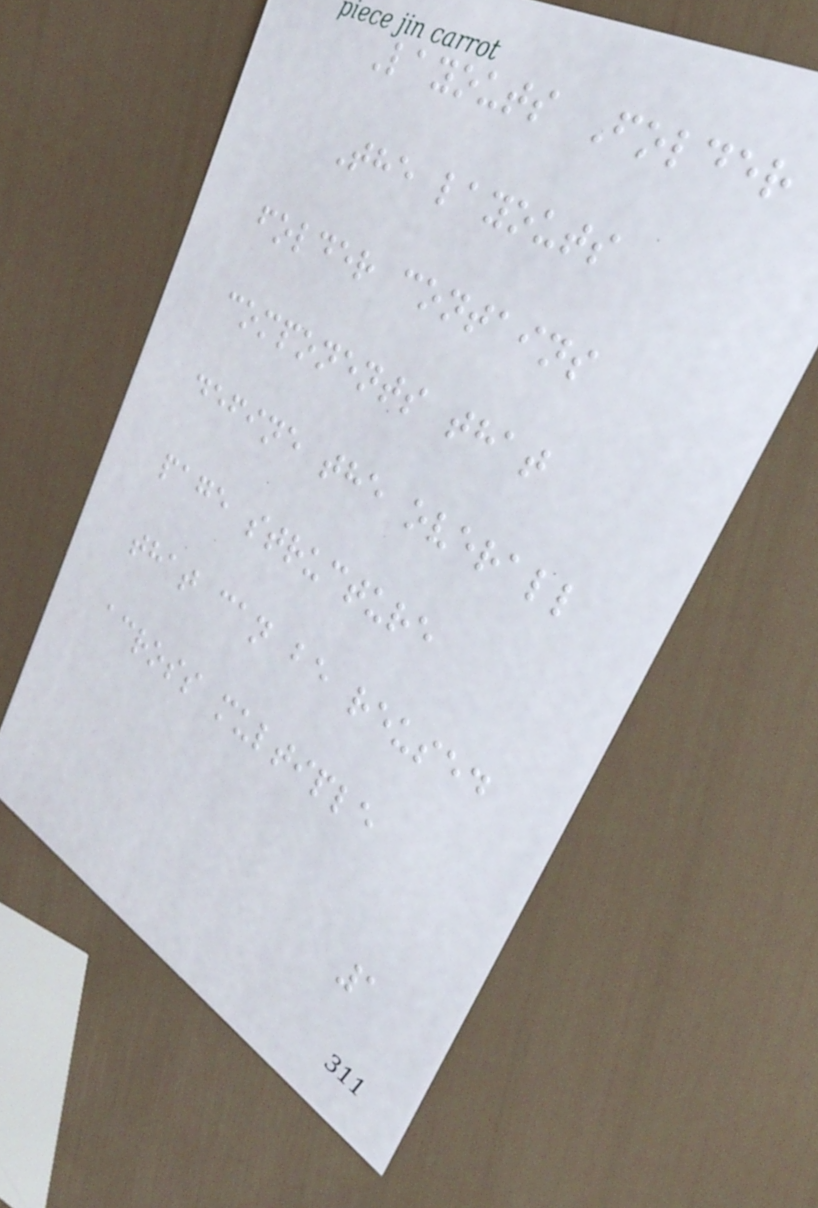Layouts Folder
The layouts
folder contains
components that
define the overall
page structure
that can be reused
across multiple
1
